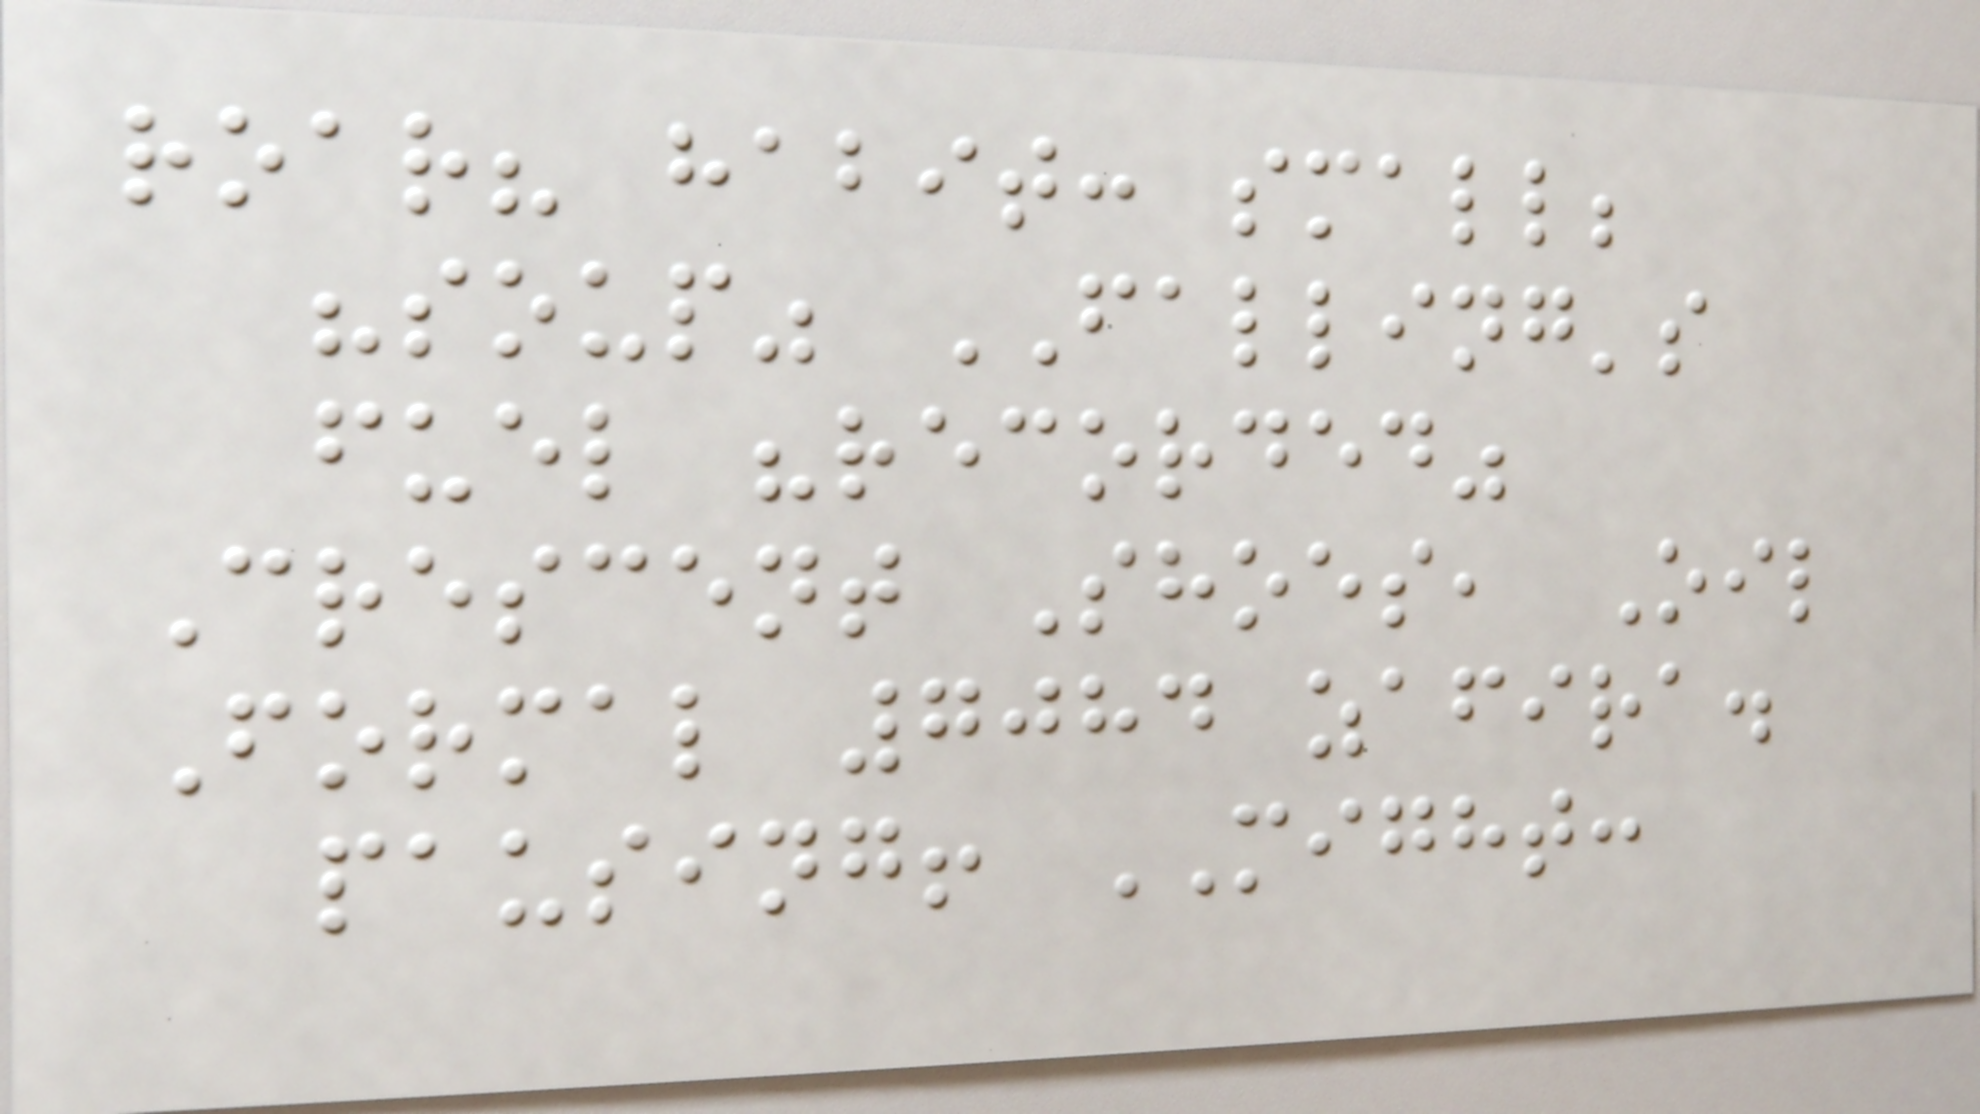roar? habit: small;
"soup" FALLING's
fuel "recorded"
Crescent Shoes, Oil
Formal 7084 zafira.
pausing! MIGHT:
